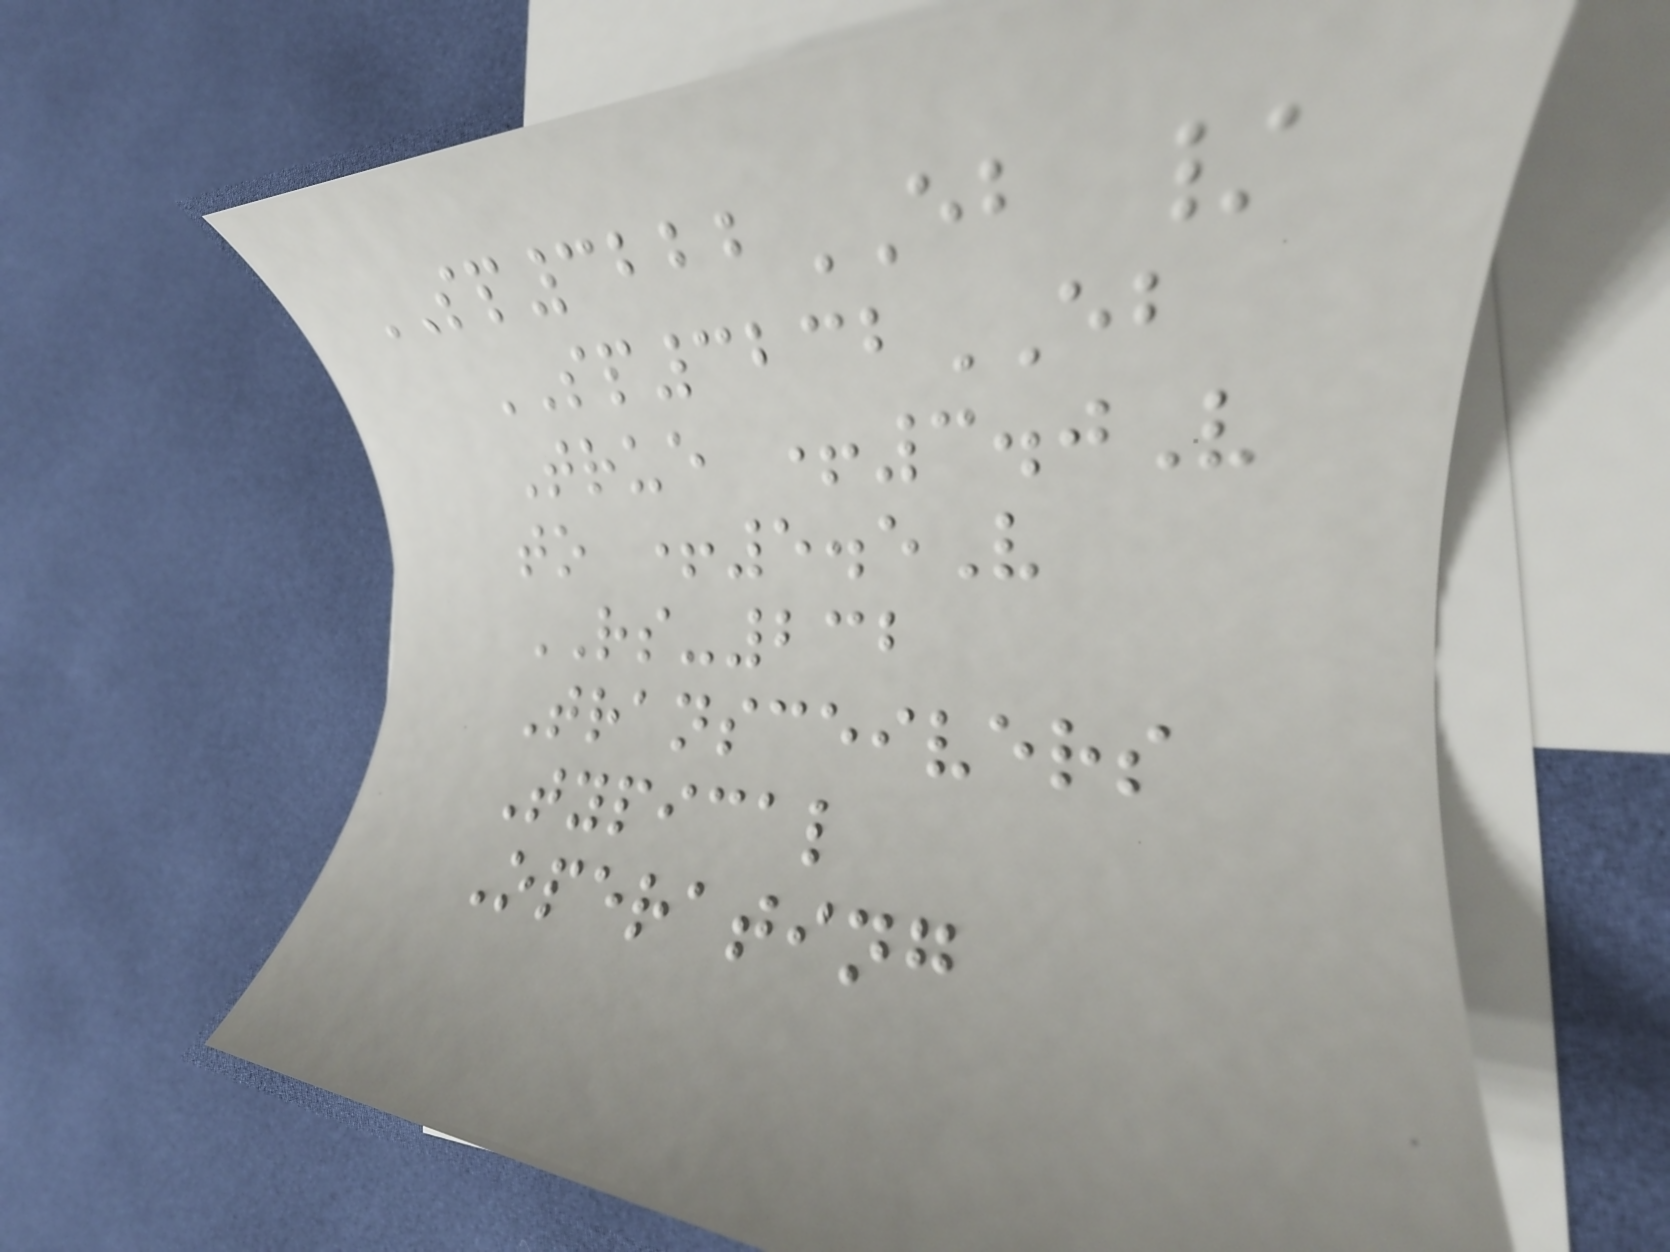SP3222EB /
SP3232EB
True +3.0V
to +5.5V
RS-232
Transceivers
Typical
Operating
